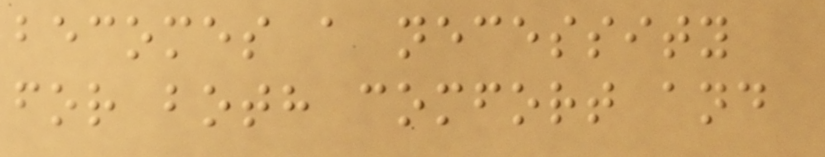becomes a necessity
for both comfort and
